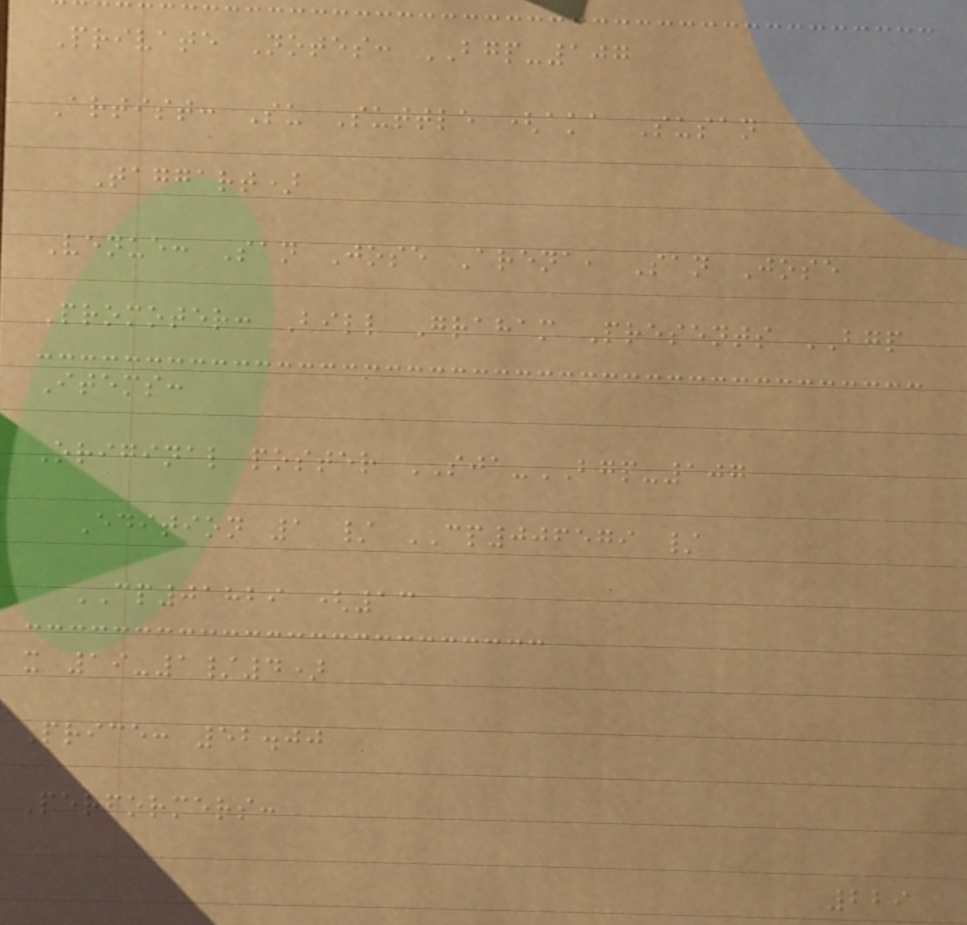Private Notes: BGP-107
Artist: Su Suttle (aka Susan
Taggart)
Venue: San Jose Arena, San Jose
Promoter: Bill Graham Presents BGP
Items:
Original poster SJA-BGP-107
Edition 1 / CP006579 /
CP01829 (13
x 19-1/4)
Price: 52.00
Performers:
229
